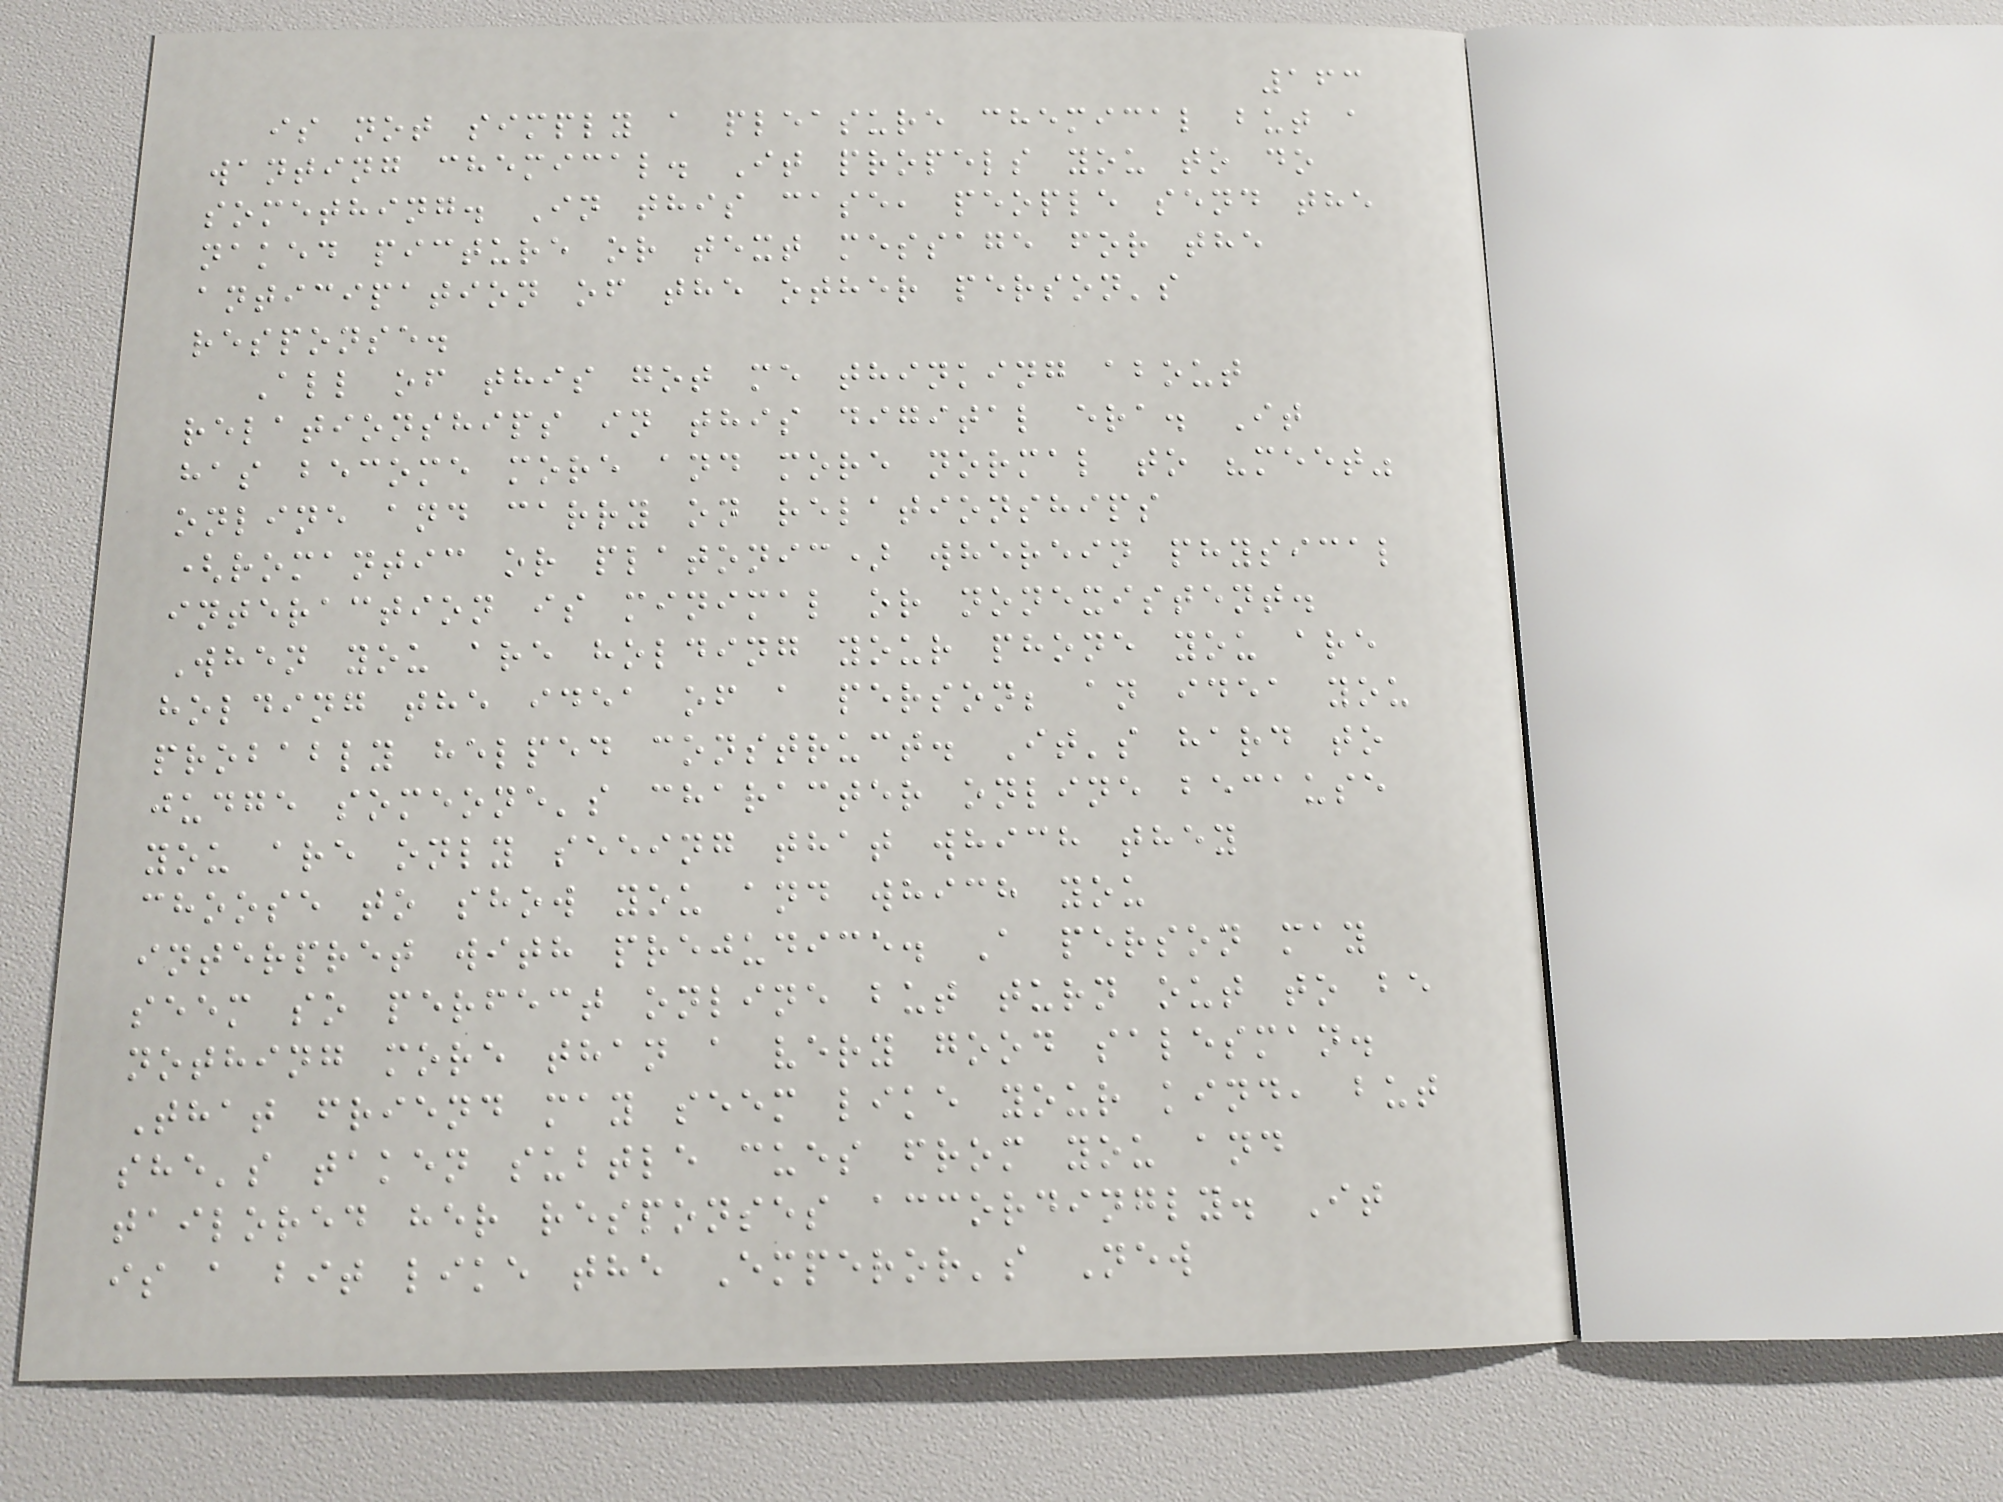163
is not simply a pleasure chemical but a
wanting chemical. It propels you to do
something. In this case, people send the
naked picture or text message for the
anticipation of the other person's
response.
All of this got me thinking about
relationships in this digital era. It
has become more and more normal to "meet"
online and carry on relationships
(romantic or platonic) wherein physical
interaction is minimal or nonexistent.
When you are holding your phone you are
holding the idea of a person; an idea you
probably helped construct. It's hard to
judge someone's character online because
you are only seeing that which they
choose to show you and which you
interpret with prejudice. A person may
seem so perfect online but turn out to be
nothing more than a very good salesman.
That friend may seem like your kind, but
she's taken subtle cues from you and
tailored her responses accordingly. It
is a bit like the Emperor's New
